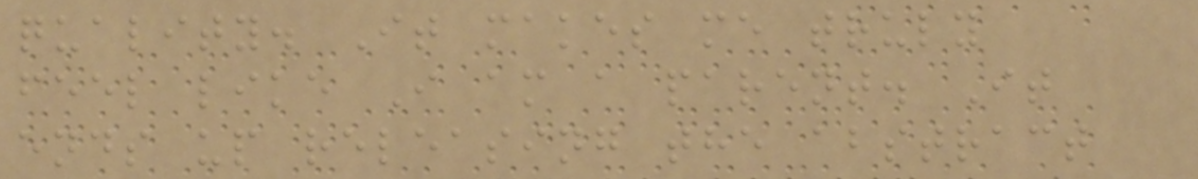quality. It makes me truly
feel like I am a parent. It
ends up releasing the abstract
